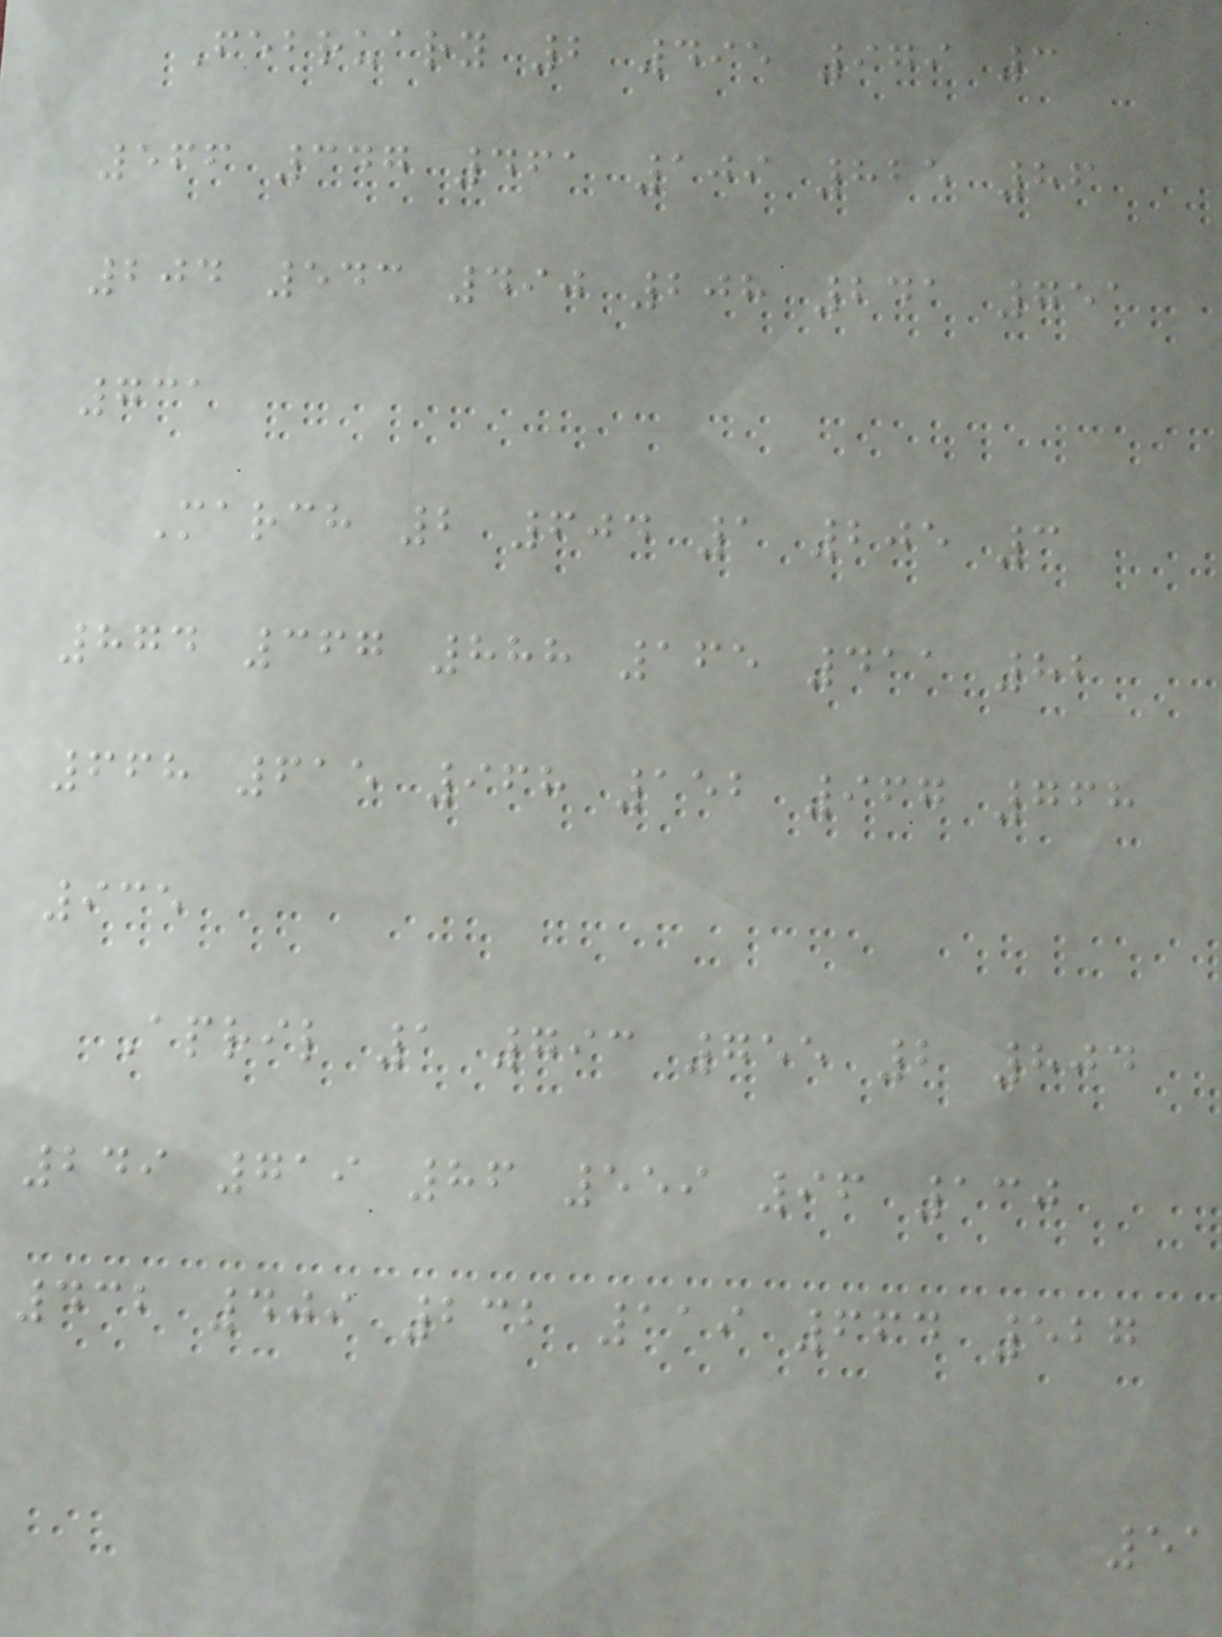February 2 495 979 3
566 347 461 109 825 86
204 543 490 208 241 751
731
March 2 604 1 205 3
874 367 888 165 411 82
668 615 968 152 967 768
935
April 1 793 755 2 804
249 719 86 559 96 130
432 409 232 119 664 527
51
